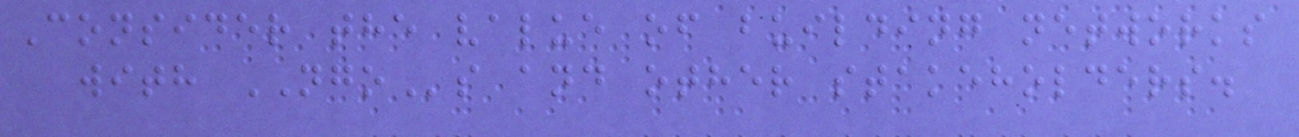Consider the value of building networks
with NGOs and other stakeholders.
